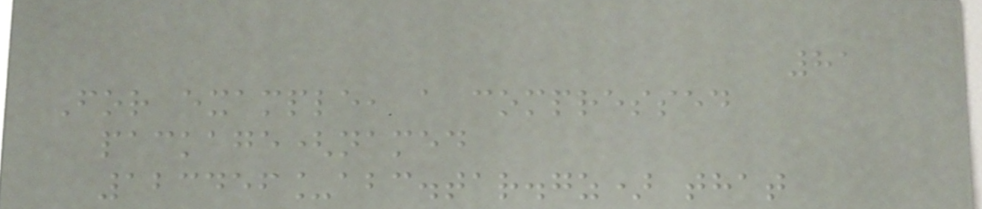81
For example, a compressed
package(named
123456_abc.tar.gz) that
